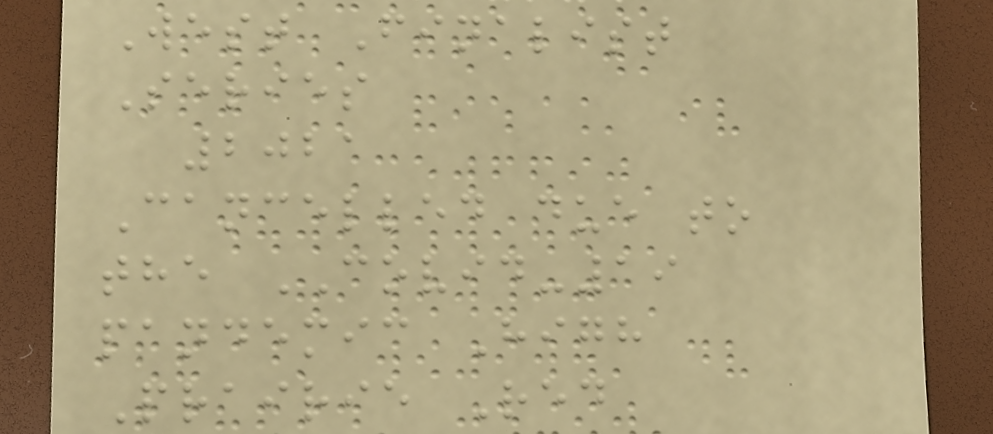West Finalist
Series
2021
Cancelled due to
the COVID-19
pandemic High
Prairie Red
